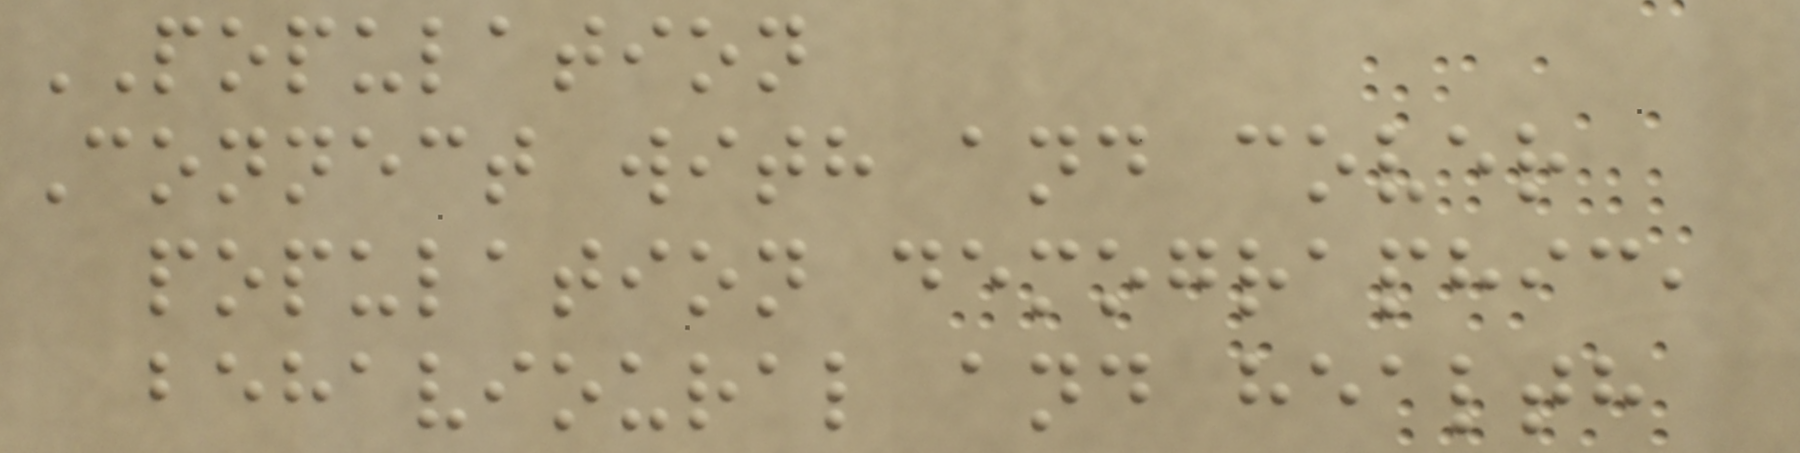POPULATION
Connect with and cover
population demographic,
behavioural and health
